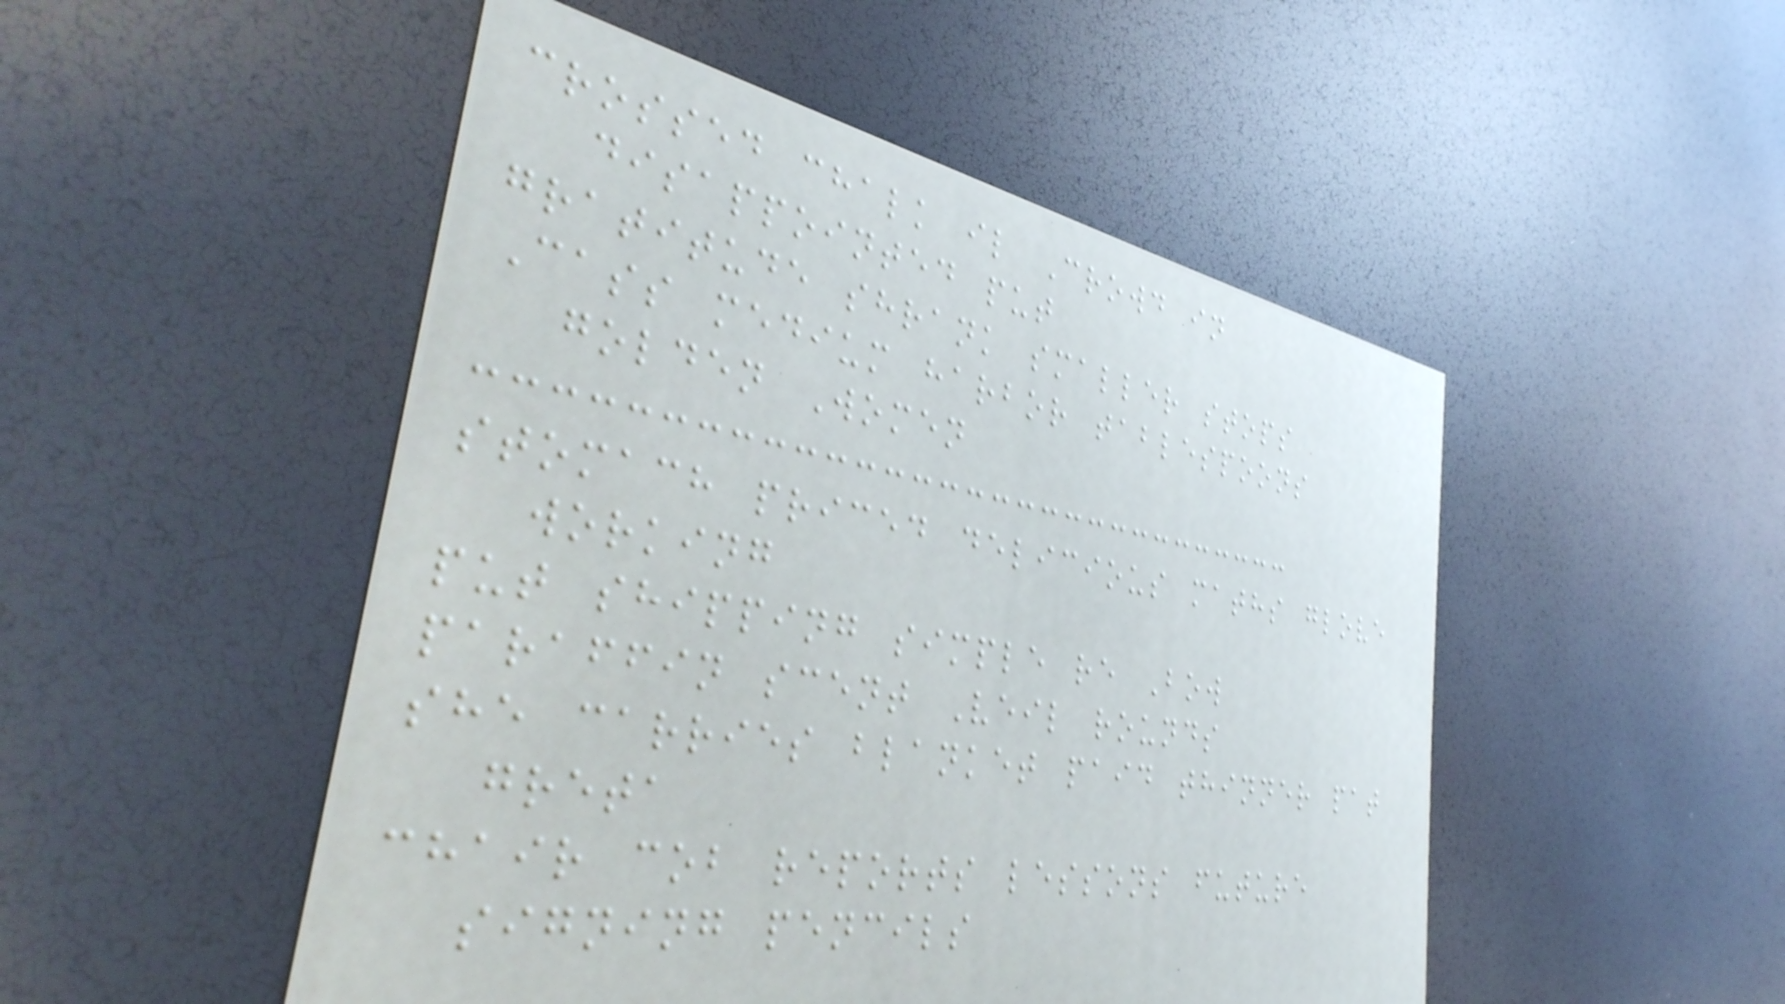crossed chalk il Crowd in
disappointed put
gratitude shrank smaller stops
Cass medium harbor tablespoons
golden Women
stomach priced delicious maths glove
working
put shipping simple re Bow
paraffin scent Veil rounds
she carries blanket paid thinner pat
greta
chair cob reports lessons future
signing pencils
